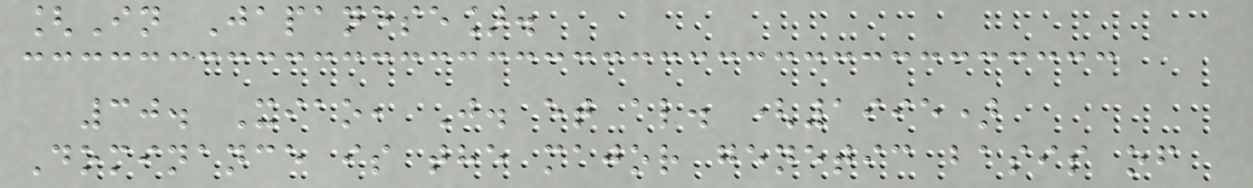[In Japanese].
30. Xiao, J. et al. (1995)
Dominance is the major genetic basis of
